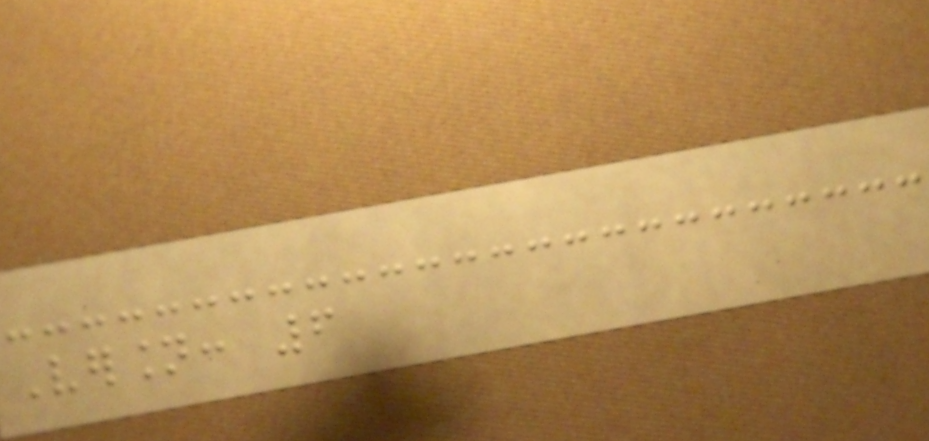Version: 6
